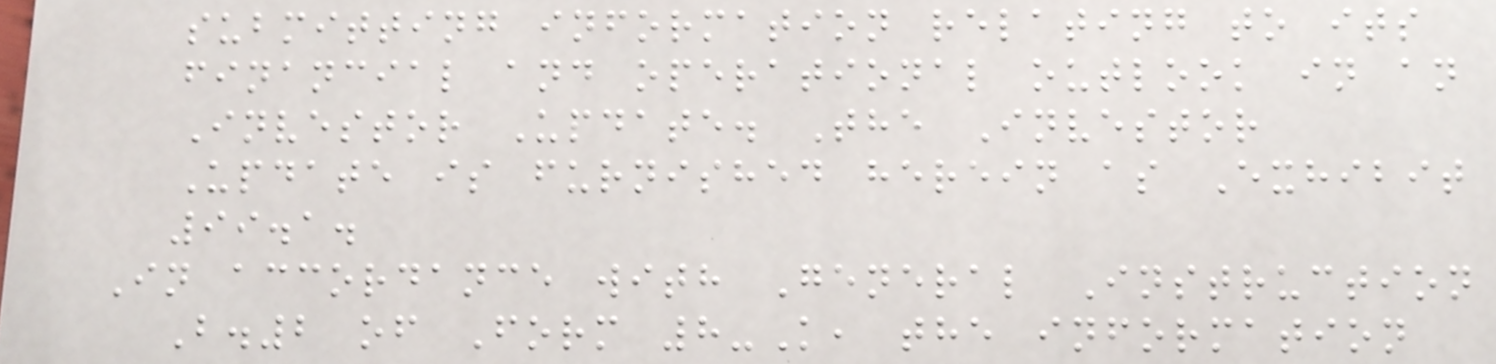submitting information relating to its
financial and operational outlook in an
Investor Update. The Investor
Update is furnished herein as Exhibit
99.1.
In accordance with General Instruction
B.2 of Form 8-K, the information
